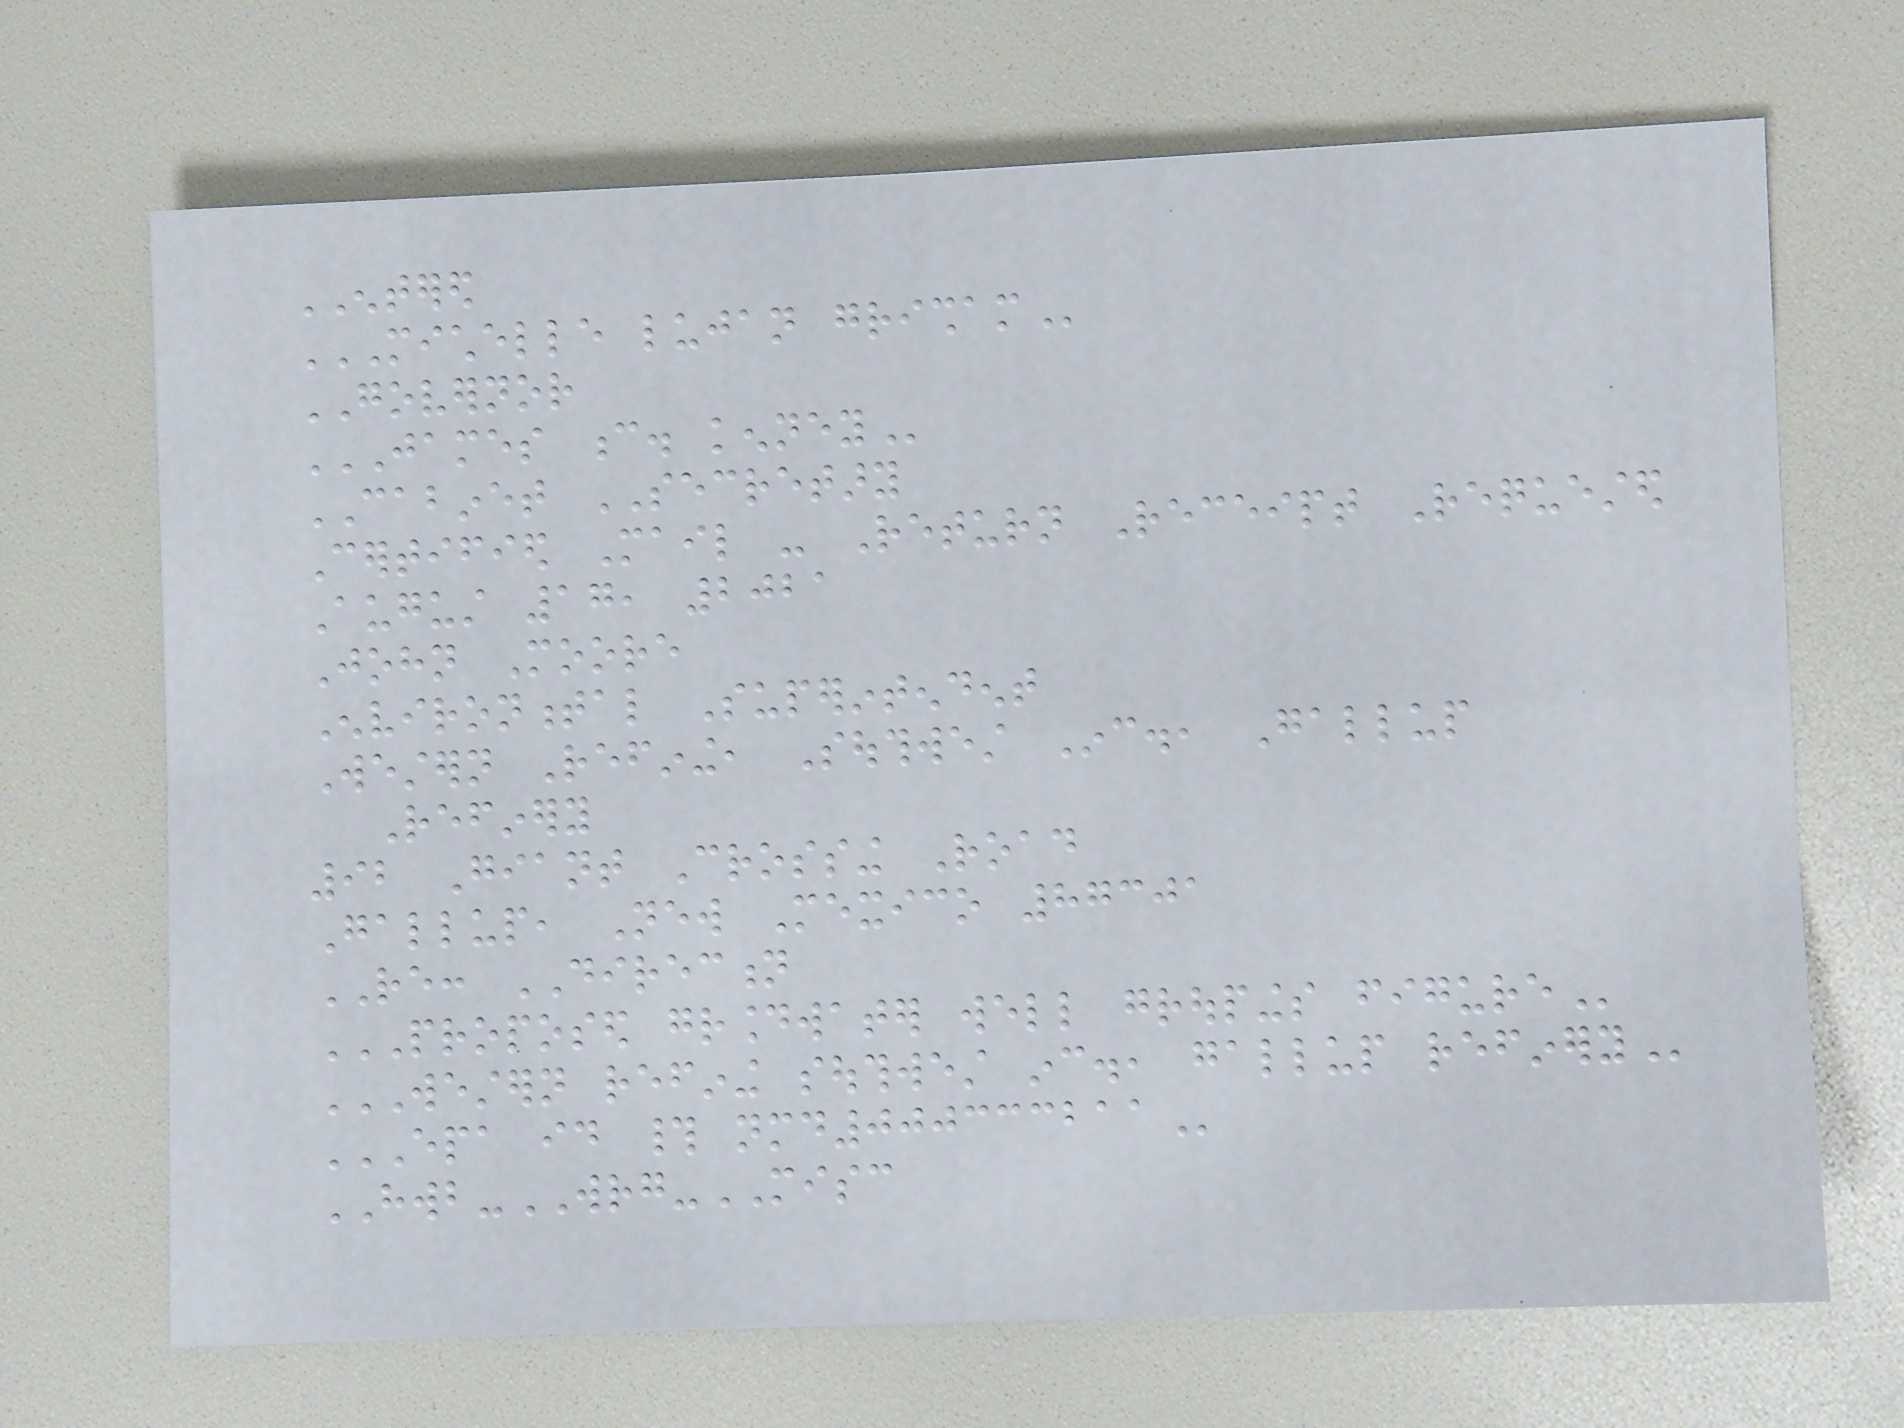ENTERED
MICHELLE LUJAN GRISHAM
GOVERNOR
JAMES C. KENNEY
CABINET SECRETARY
Certified Mail - Return Receipt Requested
August 17, 2021
John Moore
Environmental Superintendent
Western Refining, Southwest Inc., Gallup
Refinery
92 Giant Crossing Road
Gallup, New Mexico 87301
RE: DIRECTION
PROPOSED GROUNDWATER WELL GROUPINGS FIGURE
WESTERN REFINING SOUTHWEST INC., GALLUP REFINERY
EPA ID # NMD000333211
HWB-WRG-MISC
